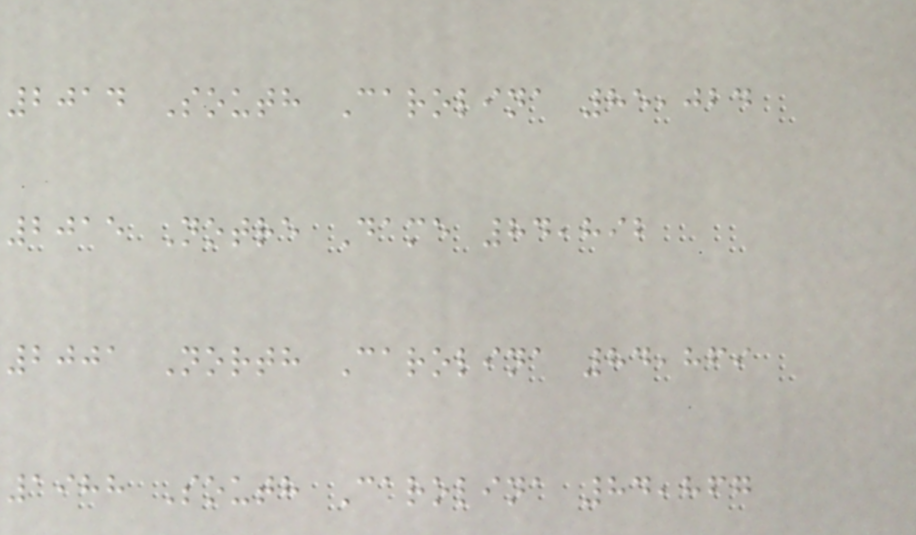2014 South Carolina 85,024
2015 Notre Dame 84,892
2001 North Carolina 84,869
1988 South Carolina 84,867
